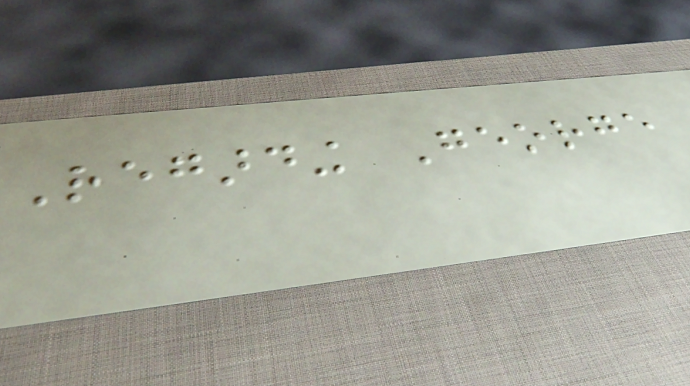Regarding George
